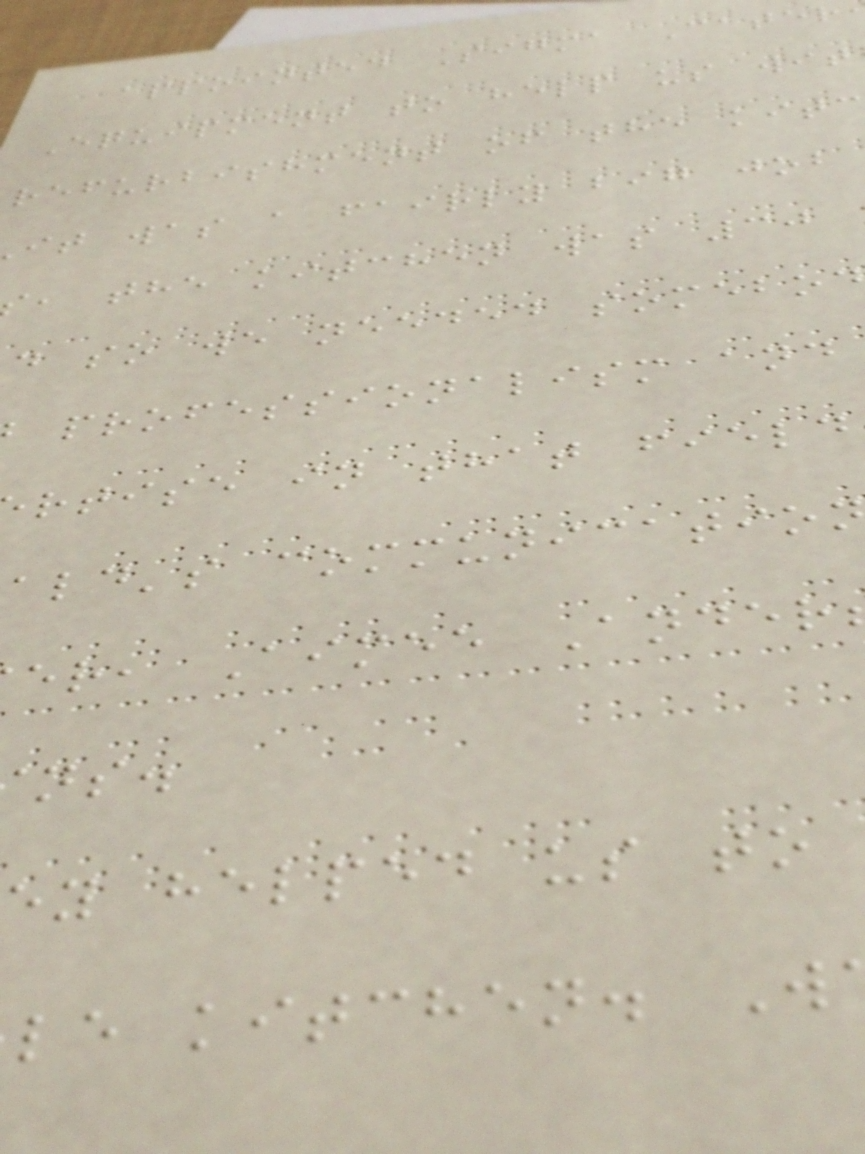appointed Sigma Cater
Equipment to help us wit
refurbishment of the kitc
it was a fairly big job
, the kitchen was 30
d so we needed somebod
professionalism and
rtise in that field
ald's communicatio
er, Aimee Ander
y helped us to
le kitchen. W
